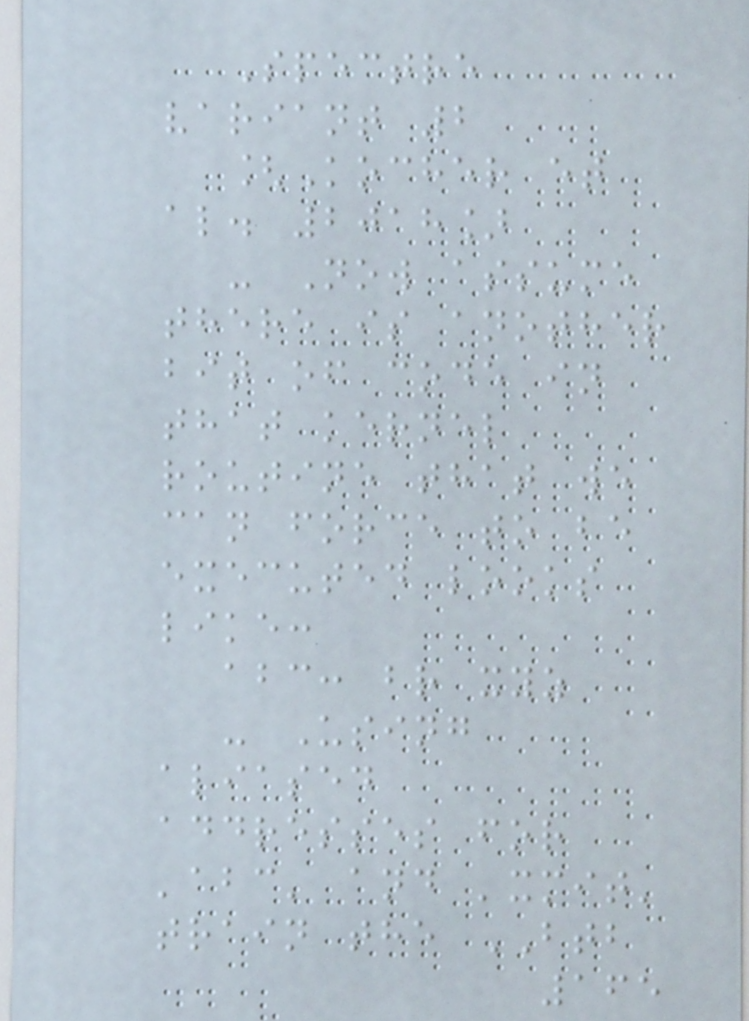Spectre
variant 2
[Kocher et
al. 2018]
- Now assume
there is another
bit of code in
that kernel
routine that we
can force to be
executed looks
like:
abc: br xyz
- Using
aliased
addresses for
'abc' and 'xmit'
train the BTB
165
